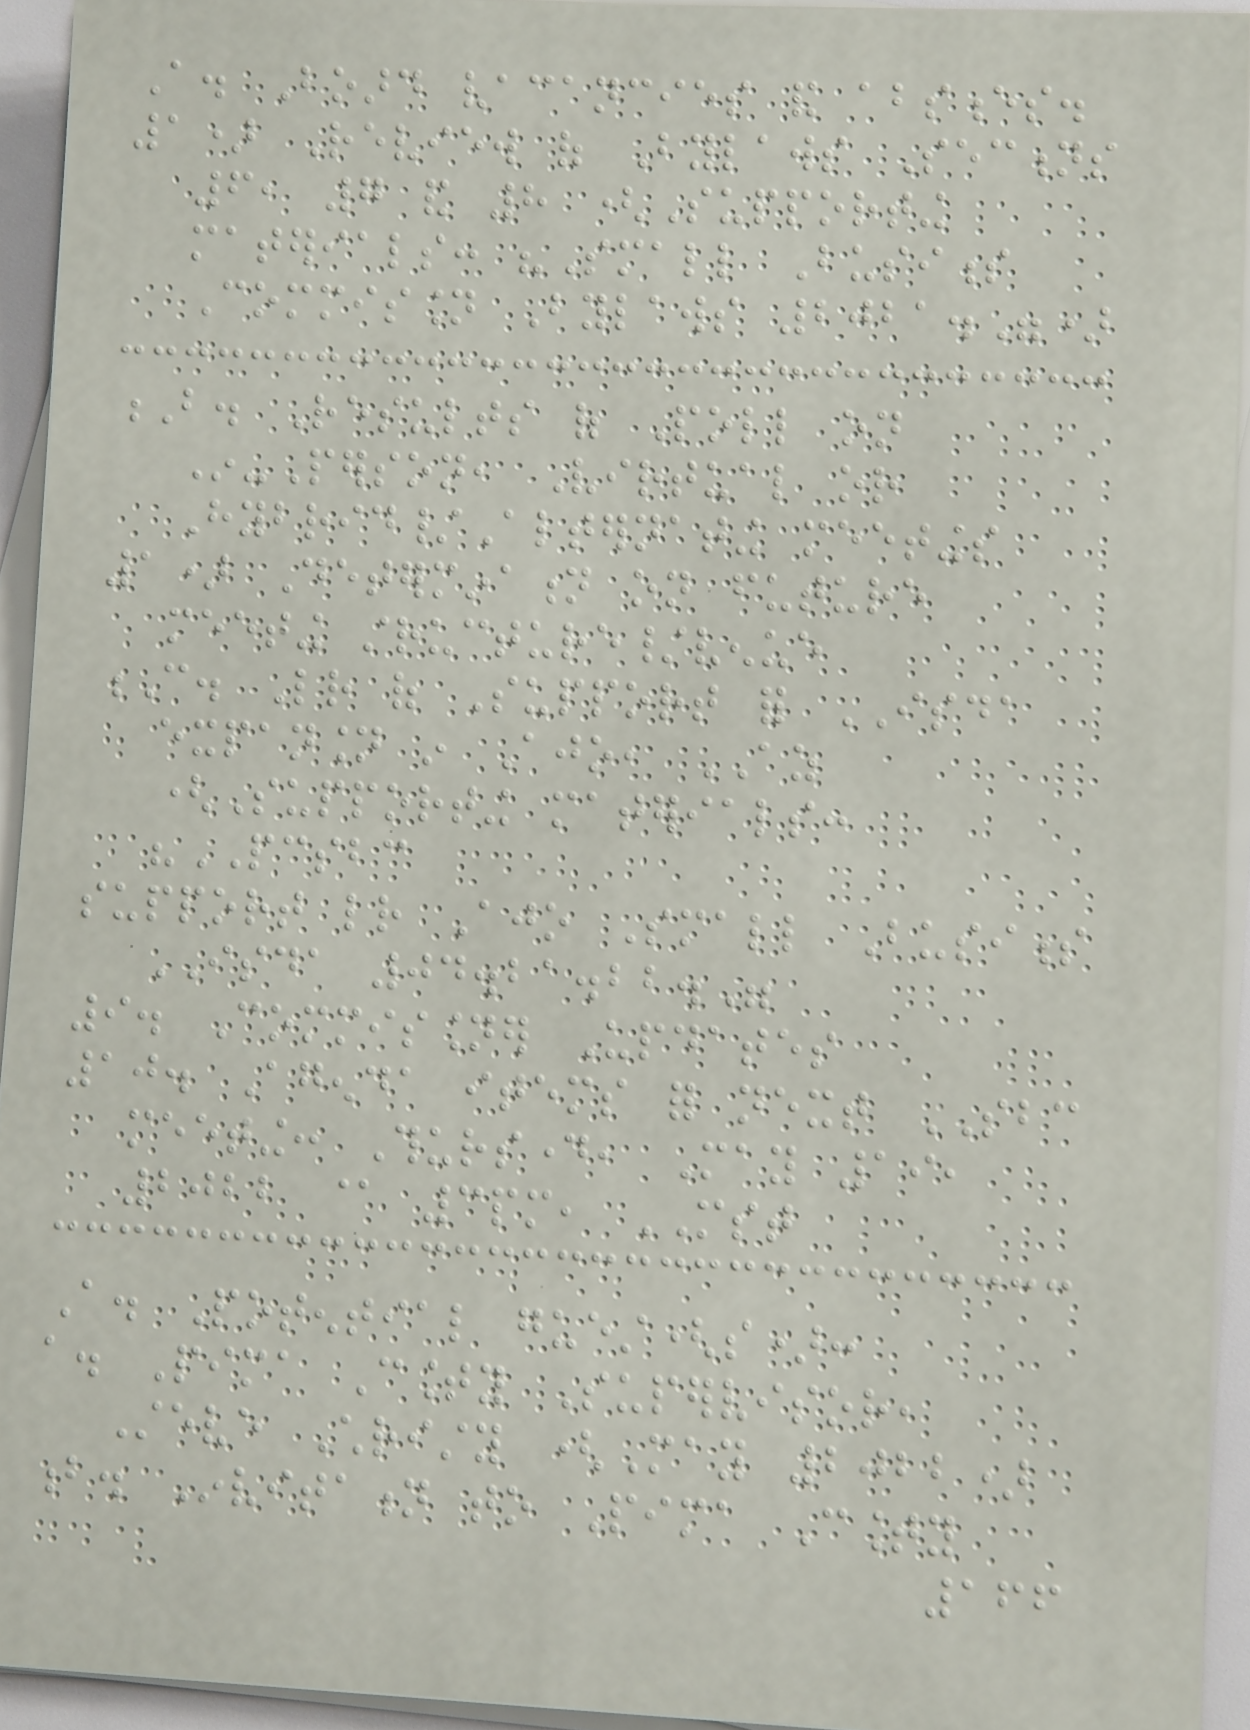A. Board vacancies and absences.
1) Review of Bylaws Sections
6, 7 and 8 (Supporting
materials: "Small Business
Commission Bylaws 2021.")
B. Results of Poll on
In-Person, Virtual or
Hybrid/Alternating meetings
1) Determination on future
meeting structure/venue
C. Letter of Support for ISDA
expansion in Ajo, AZ
(Supporting materials:
"PCSBC
support letter Ajo Small Business
ISDA 04.21.22."
9. Commissioner Updates
10. Agenda items for next SBC
meeting: Thursday, May 19,
2022 @ 3pm, MST
A. Potential guest(s):
a. Pima County Supervisor,
Steve Christy (May 2022)
b. Invitation to Pima County
166
